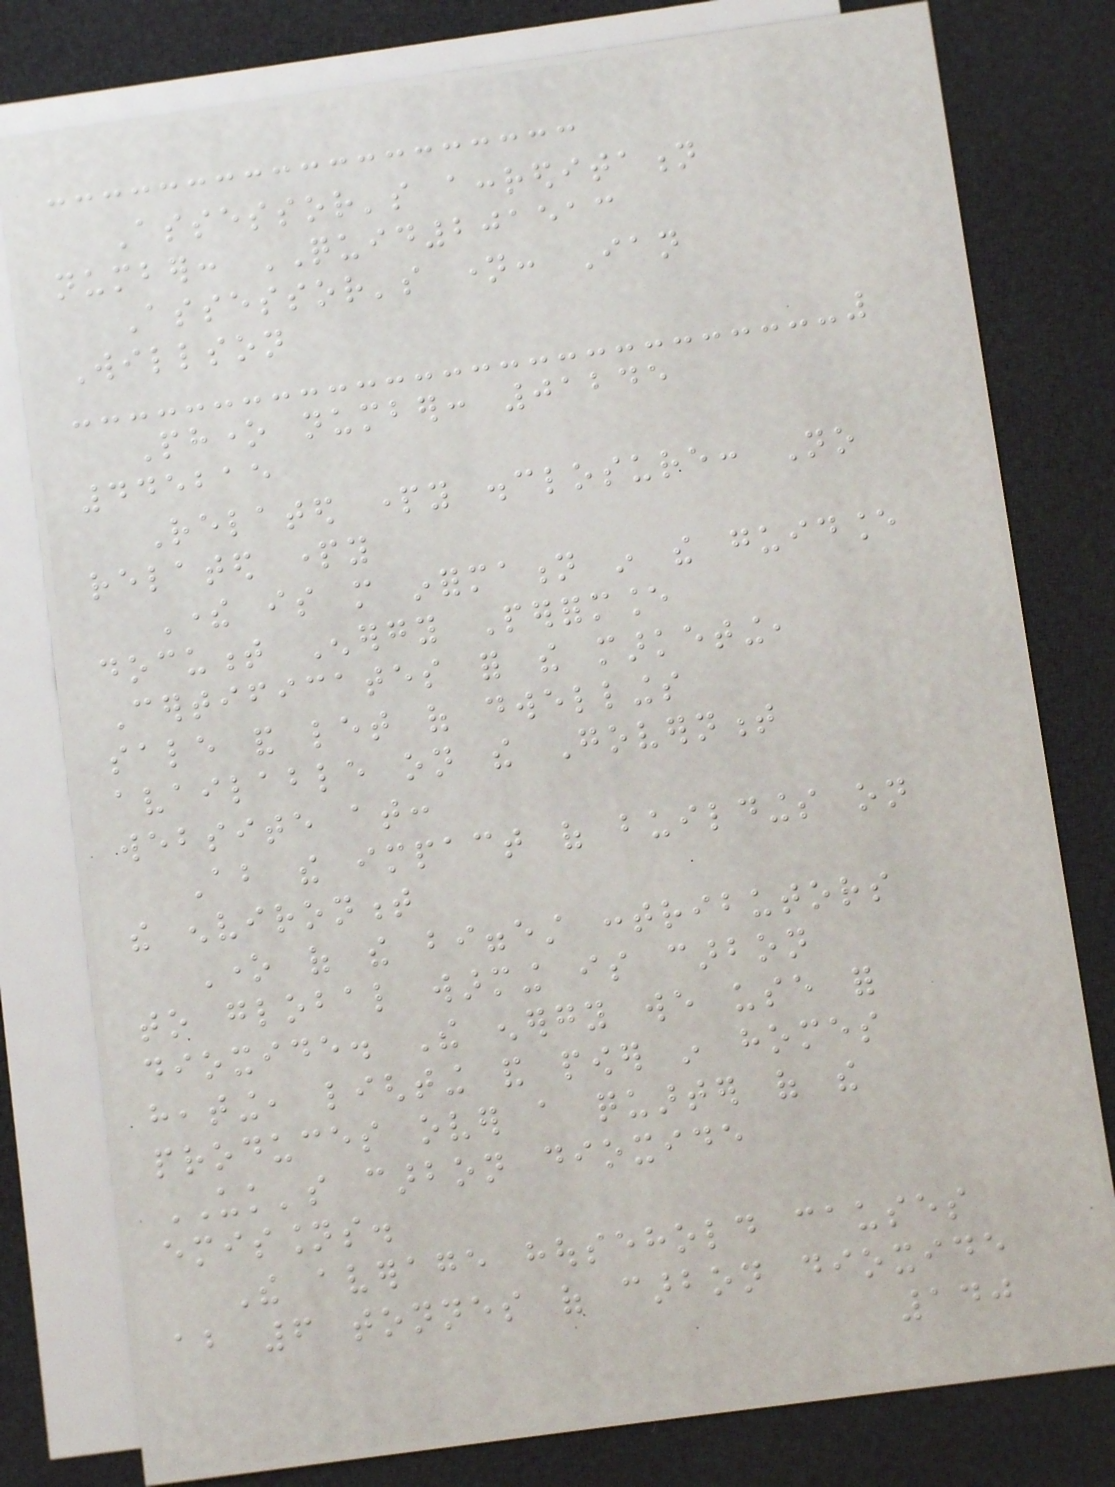Assessor's accreditation
number: QUID201513
Assessor's name: Ian
Willson
Phone number: 01245
445215
Related party disclosure: No
related party
There is more information in the guidance
document Energy Performance
Certificates for the marketing,
sale and let of dwellings
available on the Government
website at:
About the impact of buildings on
the environment
One of the biggest contributors
to global warming is carbon
dioxide. The energy we use for
heating, lighting and power in homes
produces over a quarter of the
UK's carbon dioxide
emissions.
The average household causes
about 6 tonnes of carbon dioxide
140
